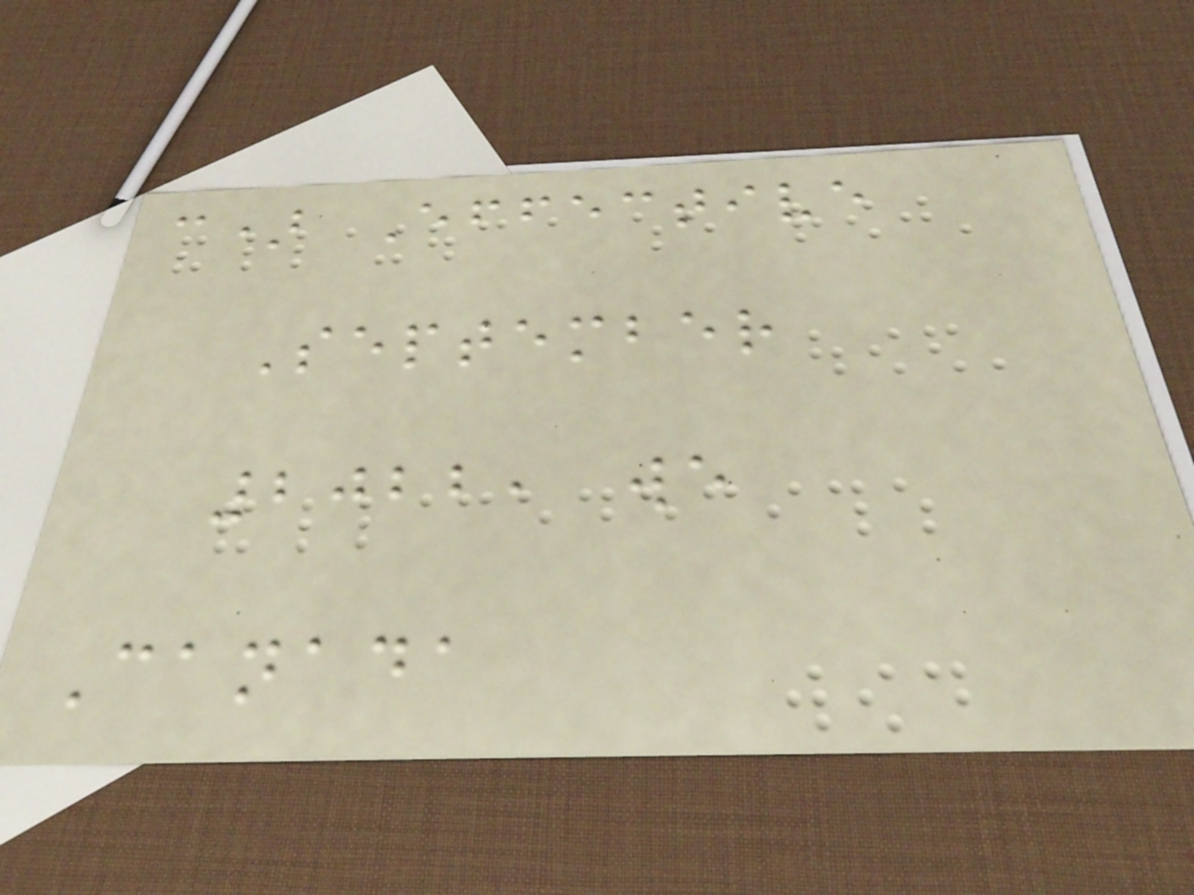c) Effective
September
2022, we
Canada
